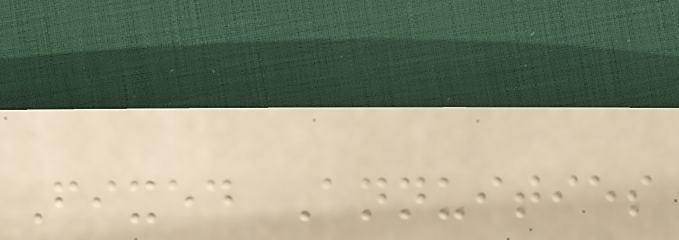Fixed Annuities
